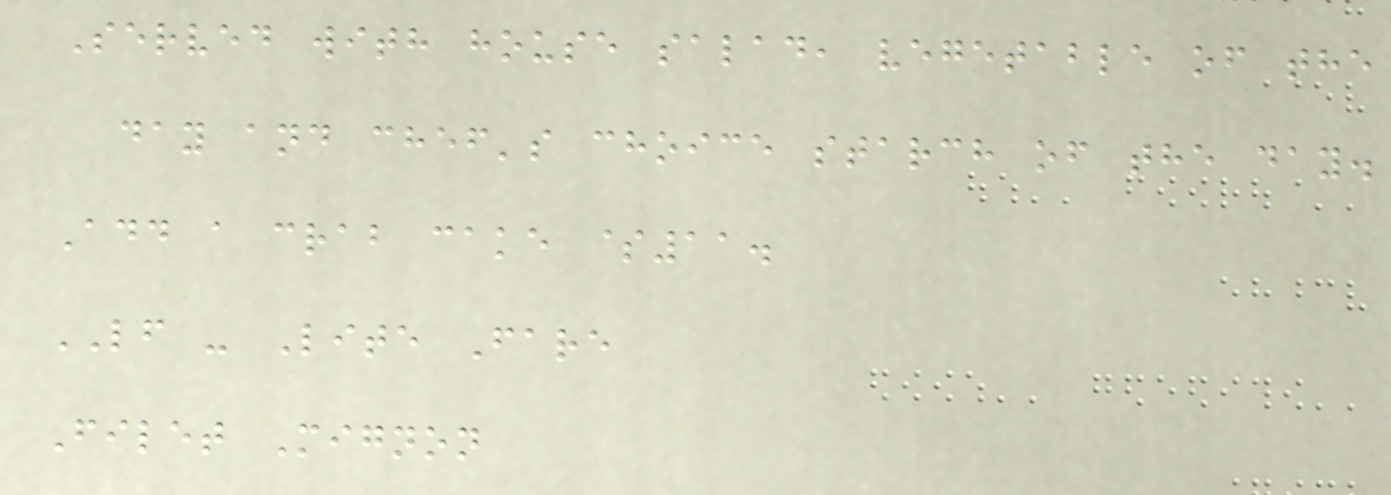Served with house salad, vegetable of the
day and chef's choice starch of the day.
Add a crab cake $11.
LF - Lite Fare
Filet Mignon
